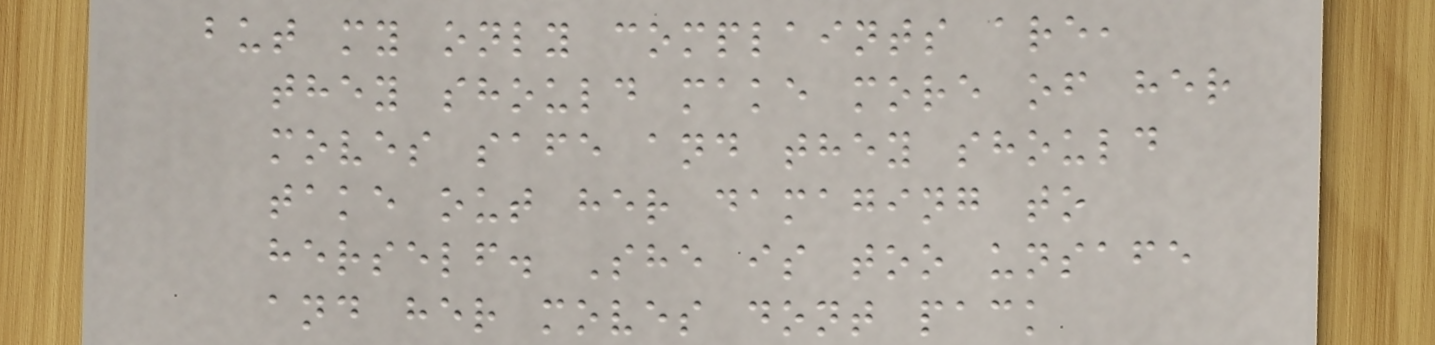but my only complaints are,
they should make more of her
moves safe and they should
take out her damaging to
herself. She is too unsafe
and her moves dont pack
